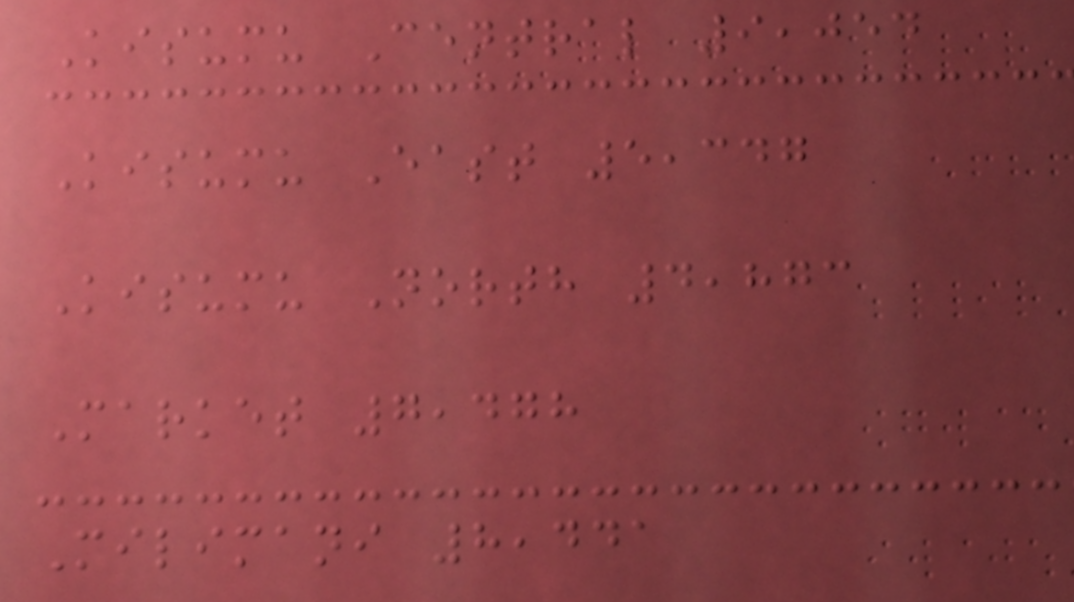Kisumu Central 9,054
Kisumu East 5,347
Kisumu North 4,873
Market 7,478
Milimani 8,441
